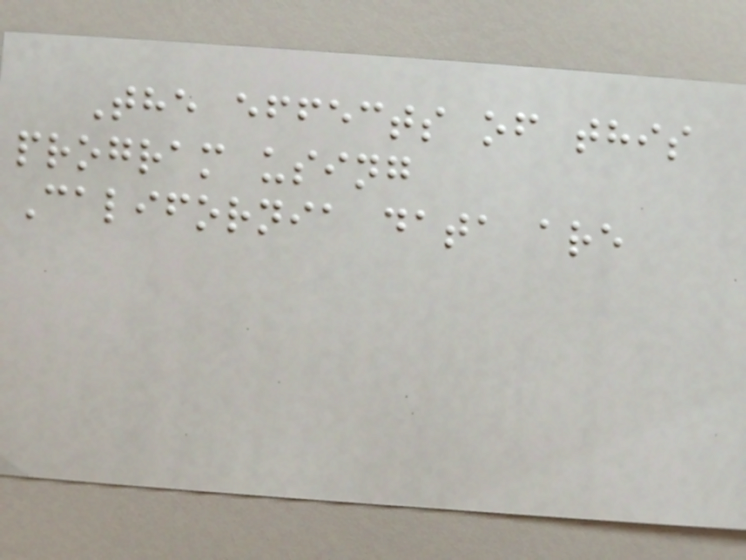The effects of this
program using
California data are
